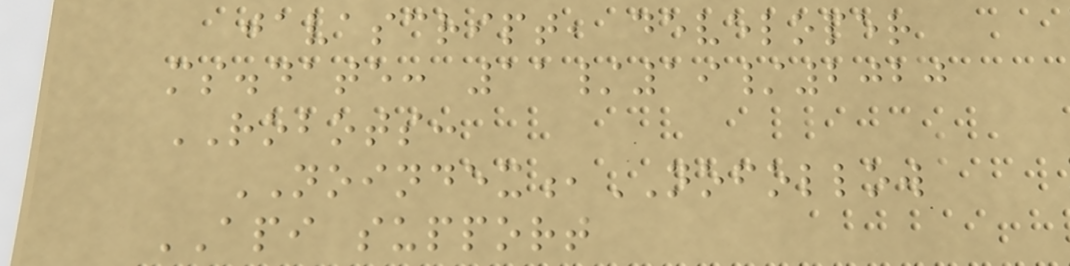javascript, developer
ms.date: 11/19/2020
ROBOTS:
NOINDEX,NOFOLLOW
API support
